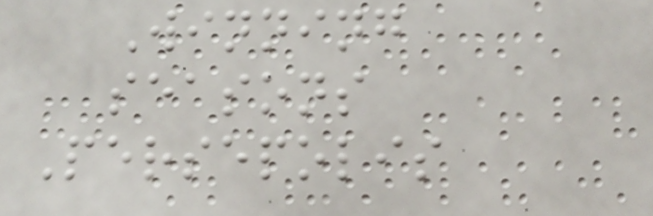Winning
seasons
Persepolis
